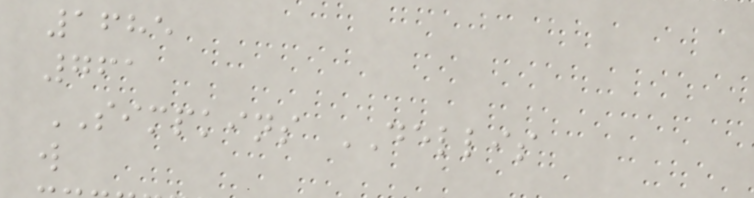1685
761
SIMPKINS DELLIS
w
